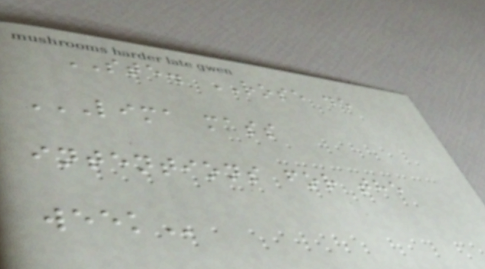STE. ROSE de
LIMA MASS
INTENTIONS FOR THE
WEEK
